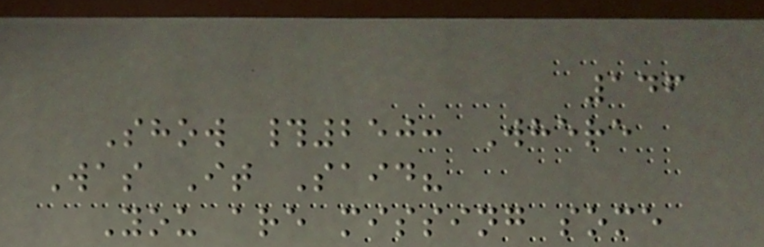146
Show #250: Where
Was It Said?
You are missing some
